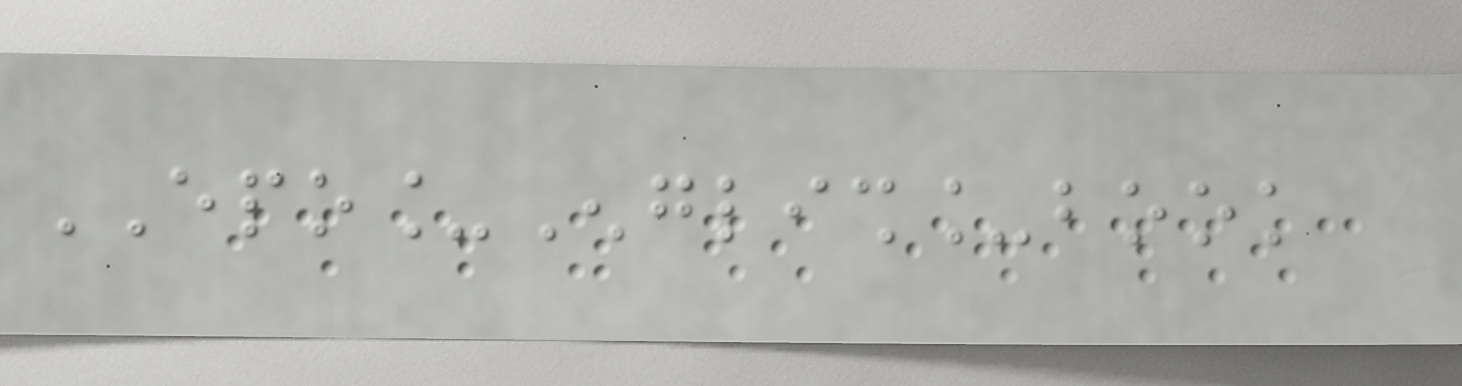EPO_English_book
